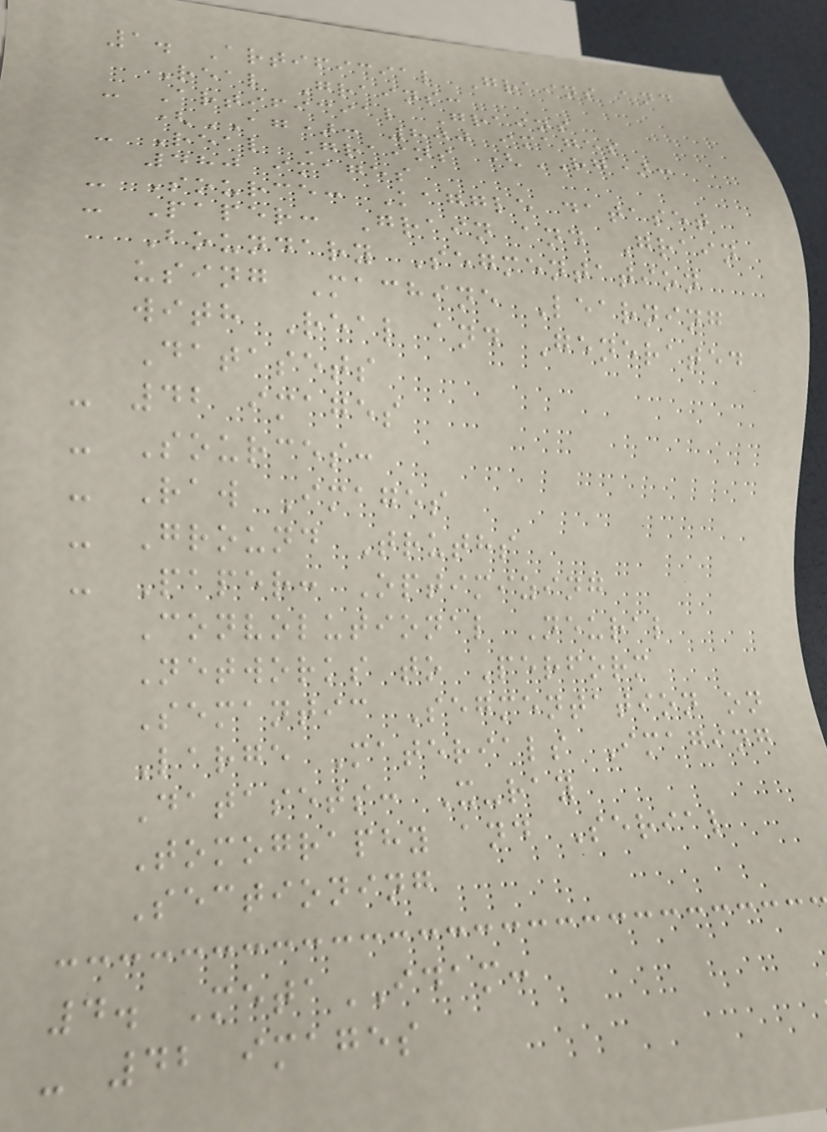1. Artificial Grains and
Real Grains:
- Artificial Grains
(AG): 800 images
- Real Grains (RG):
480 images
- Source: Kaggle dataset
- Paper: Grain and Grain
Boundary Segmentation
using Machine Learning
with Real and Generated
Datasets
- 42 images
- Sources:
- Raw Images
- Ground Truths
- Paper: Optimizing
Convolutional Neural
Networks to Perform
Semantic Segmentation on
Large Materials Imaging
Datasets: X-ray
Tomography and Serial
Sectioning
4. MetaIDAM:
- 42 images
